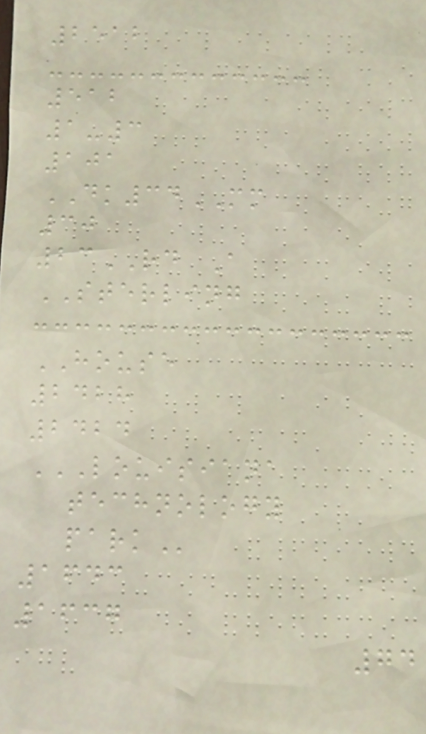2512
512
1-3
101
DK34MM
30
23RD A
STERLING
HOUSE
2428
2424
LOUISIANA
TECHNOLOGY
PARK
1643
1637
74
